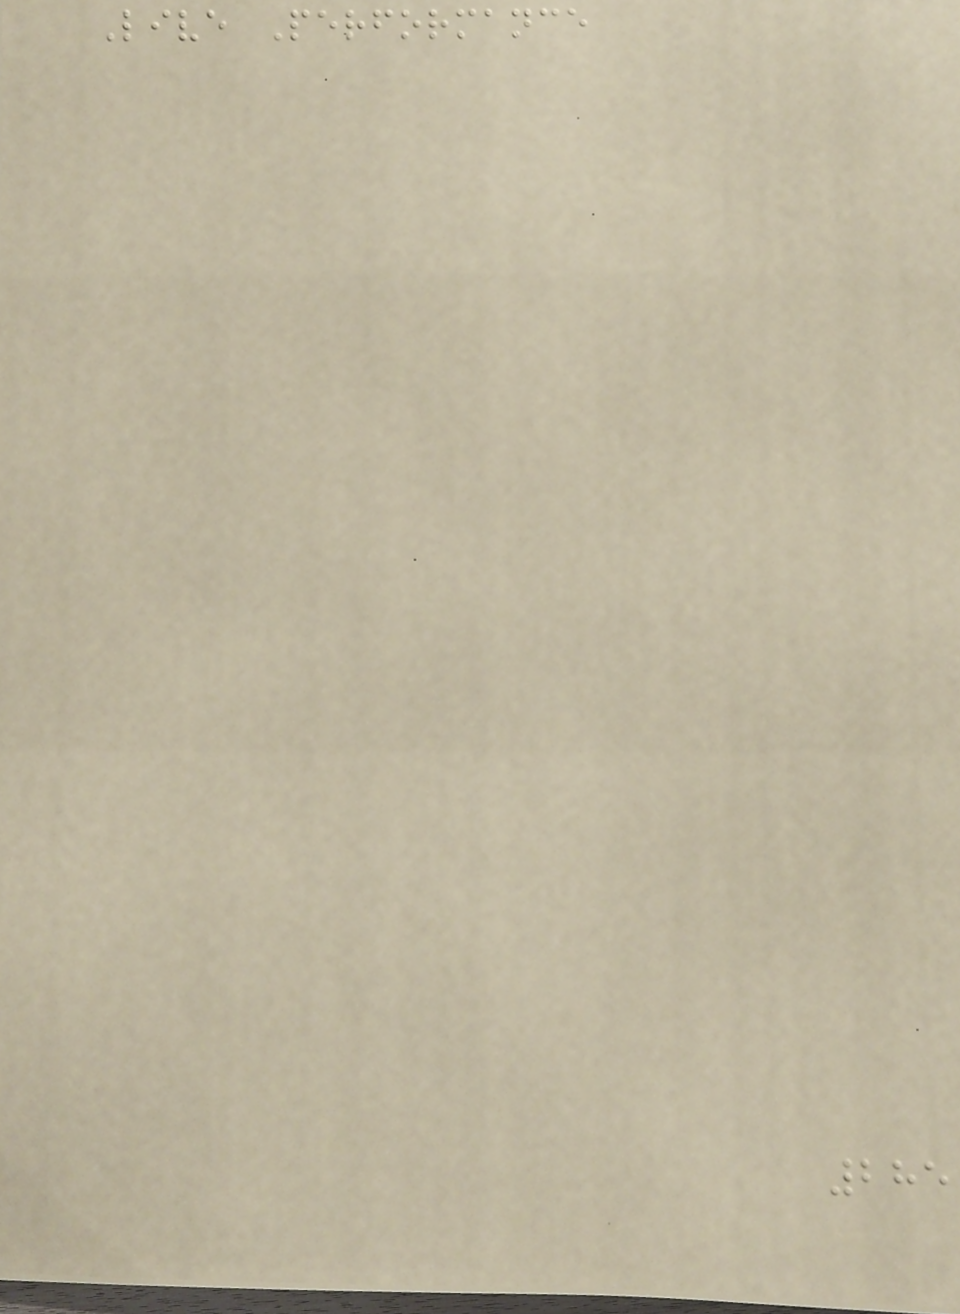Live Performance
285
